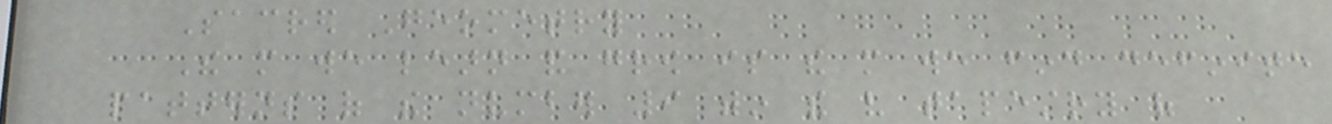Sacred Geometry
The more we learn and grow is the more we find definite
patterns of the number 9 within the very tapestry of
